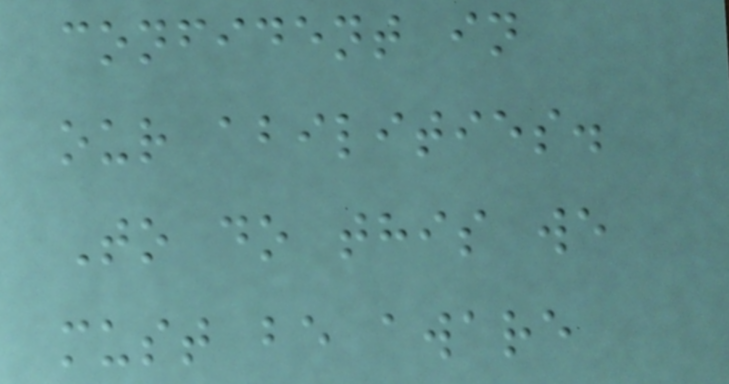confident in
our abilities.
To do this we
must be aware
